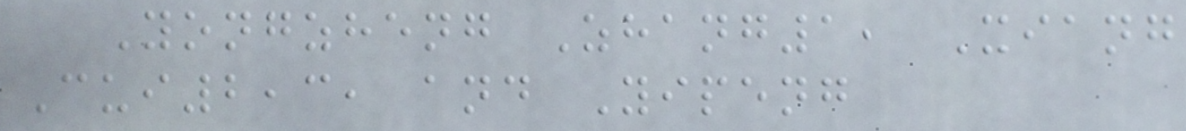Yongzheng Zhang1, Xiang
Cui2,3, and Yipeng
